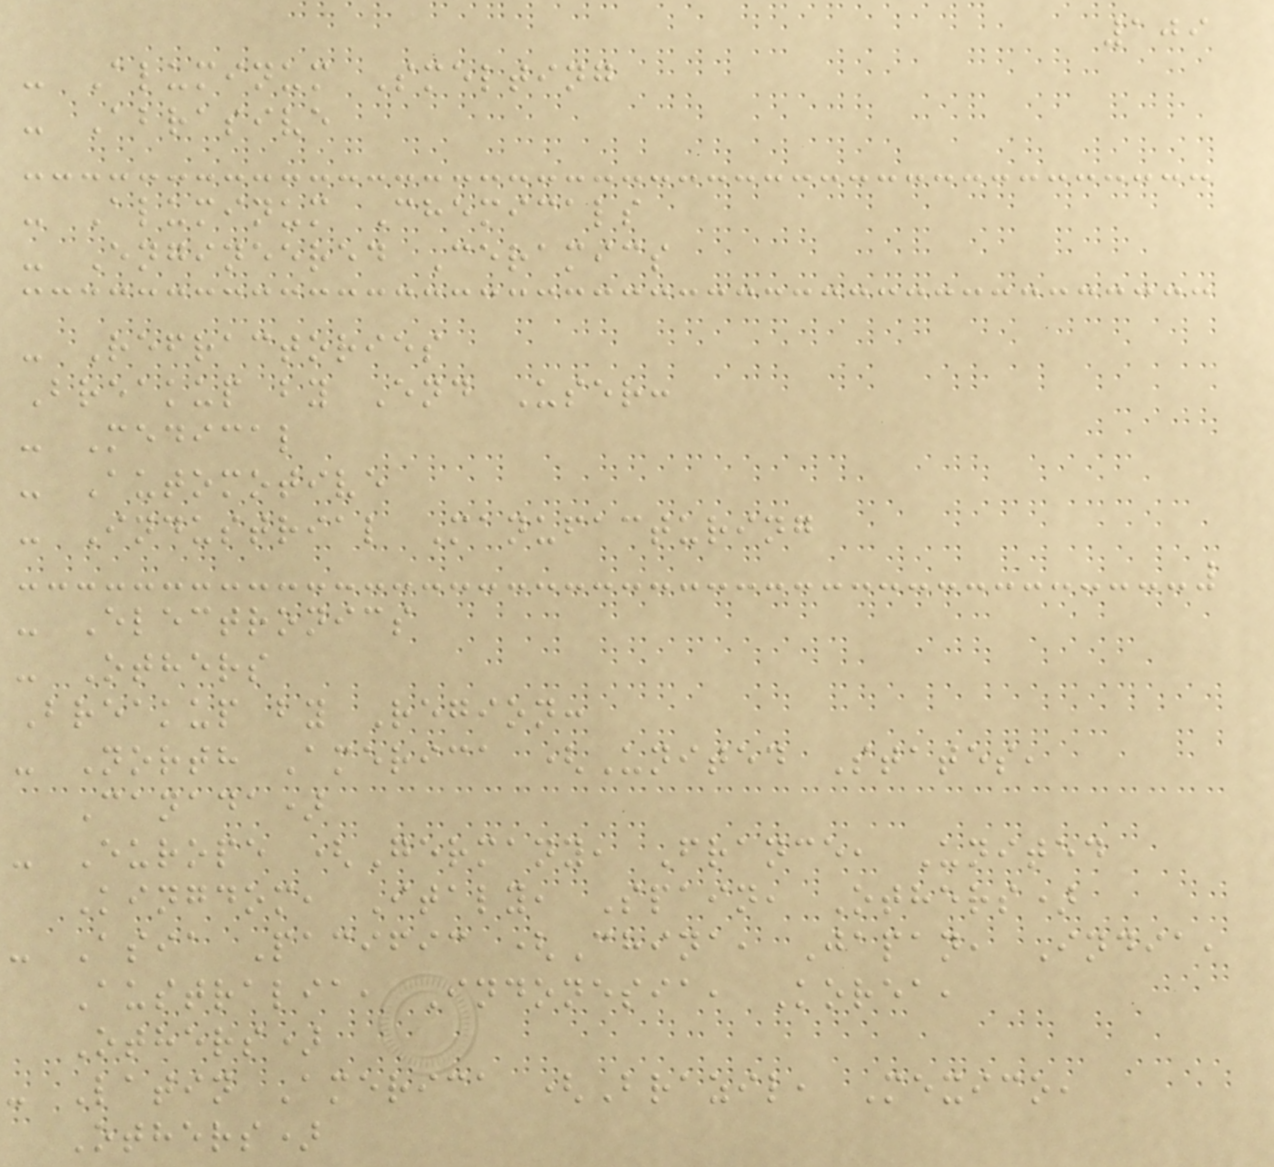109
- Aluminum Smelting
- Abrasive
- Aluminum Chemicals
- Engineered Ceramics
- Refractories
Breakup by End User:
- Medical
- Automotive
- Industrial Manufacturing
- Electronics
- Others
Breakup by Region:
- North America (United States,
Canada)
- Europe (Germany, France, United
Kingdom, Italy, Spain, Others)
- Asia Pacific (China, Japan, India,
Australia, Indonesia, Korea,
Others)
- Latin America (Brazil, Mexico,
Others)
